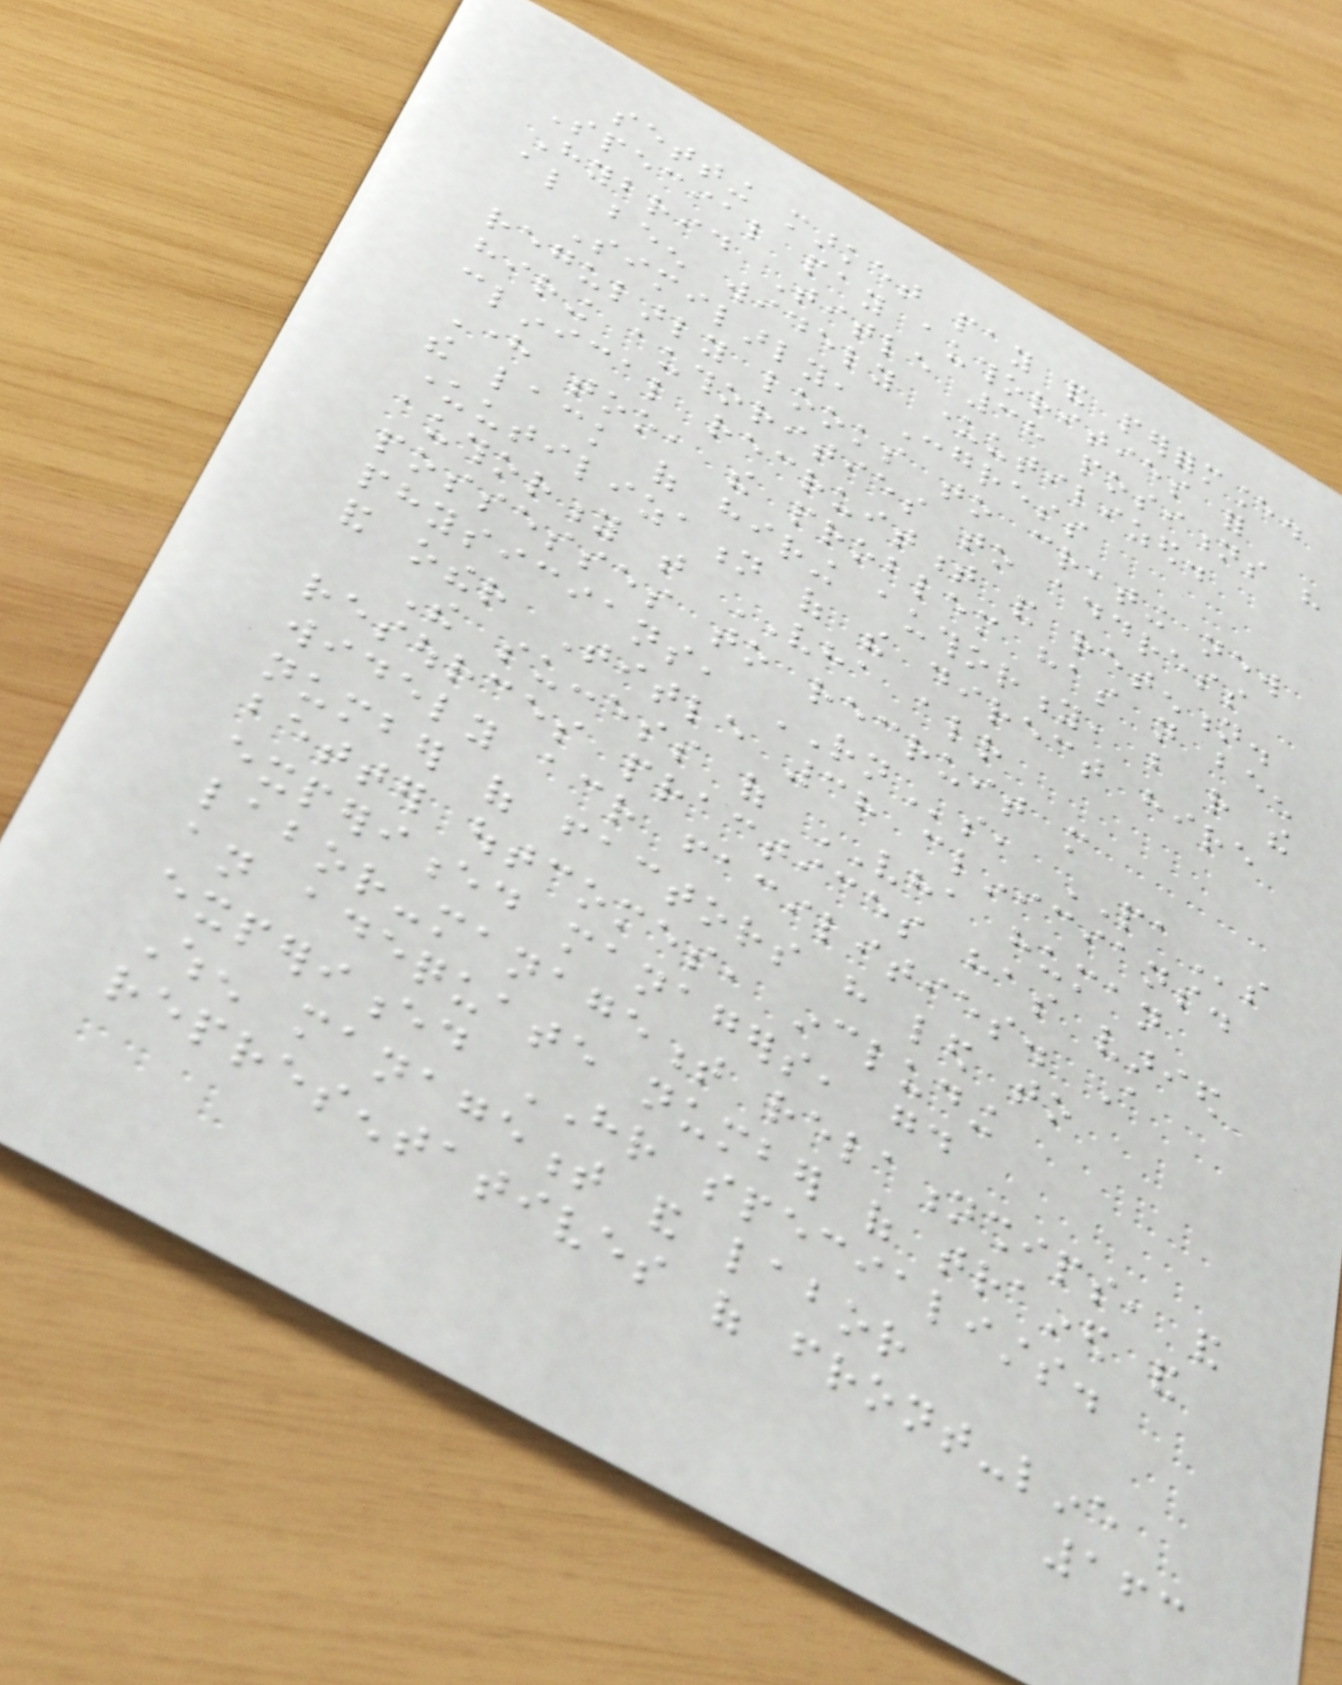setting market pay and performance.
Special pay authorities for
Hybrid Title 38 positions have
also been widely underutilized.
Similarly, Congress
regularly looks to creating new
hiring authorities to address
clinical recruitment and retention.
Here too, the problem has not been
the lack of hiring authority, but rather the
underutilization of the direct hire
authority that VHA already
possesses to recruit more
physicians, RNs, PAs
and other Title 38 clinicians.
The success of VHA human
resources practices has varied
widely across facilities. A
number of factors have led to
better outcomes, including
experienced managers, good
labor-management relationships, and
an adequate number of trained and
experienced HR specialists.
When management and labor
representatives of front-line
163
